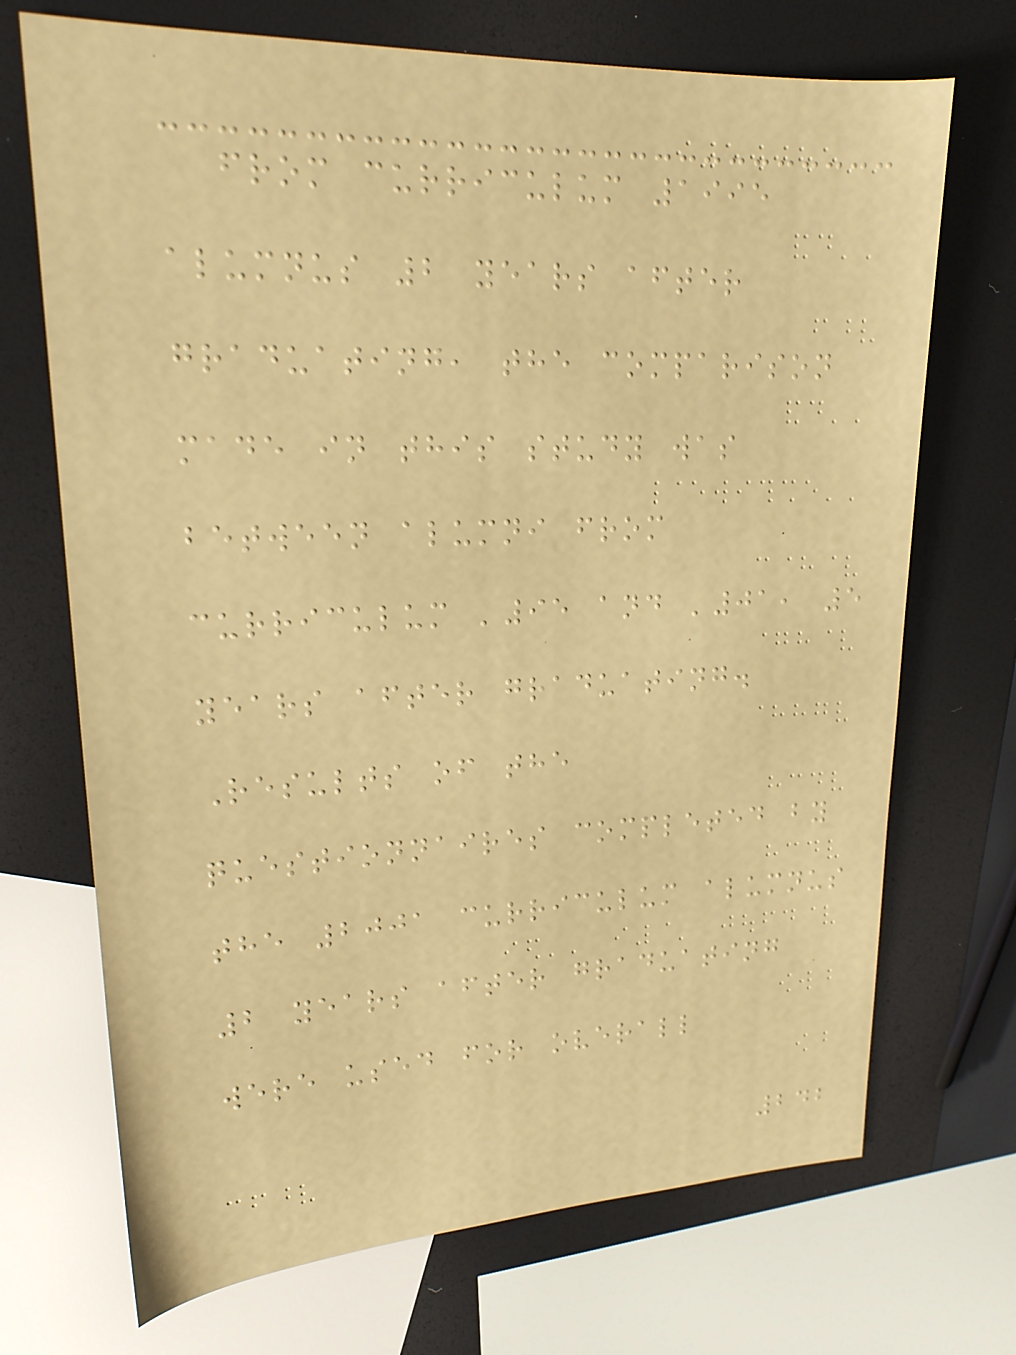from curriculum 1995
alumnus 2 years after
graduating, the comparison
made in this study was
between alumni from
curriculum '95 and '01, 5
years after graduating.
Results of the
questionnaires completed by
the 2001 curriculum alumnus
2 years after graduating
were used for overall
242
